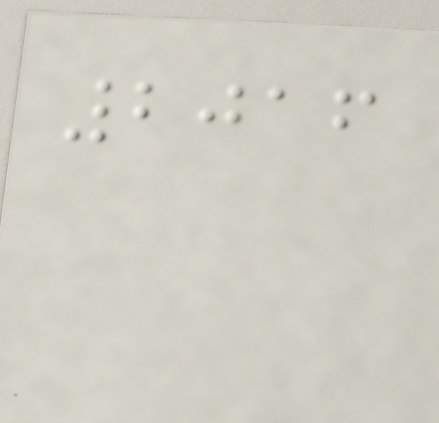2016
